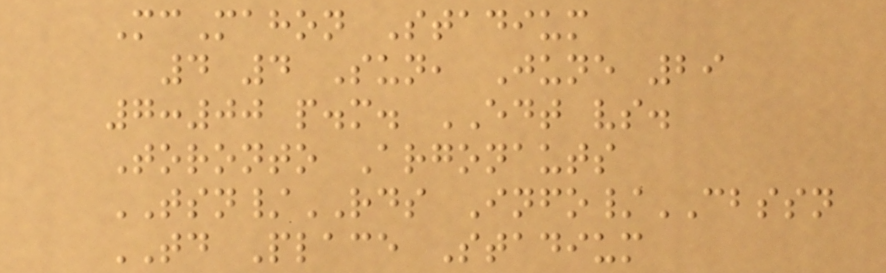McMahon Stadium
4 4 Sun, June 29
7:00 p.m. EDT vs.
Toronto Argonauts
TSN/RDS Info/CBSSN
TD Place Stadium
